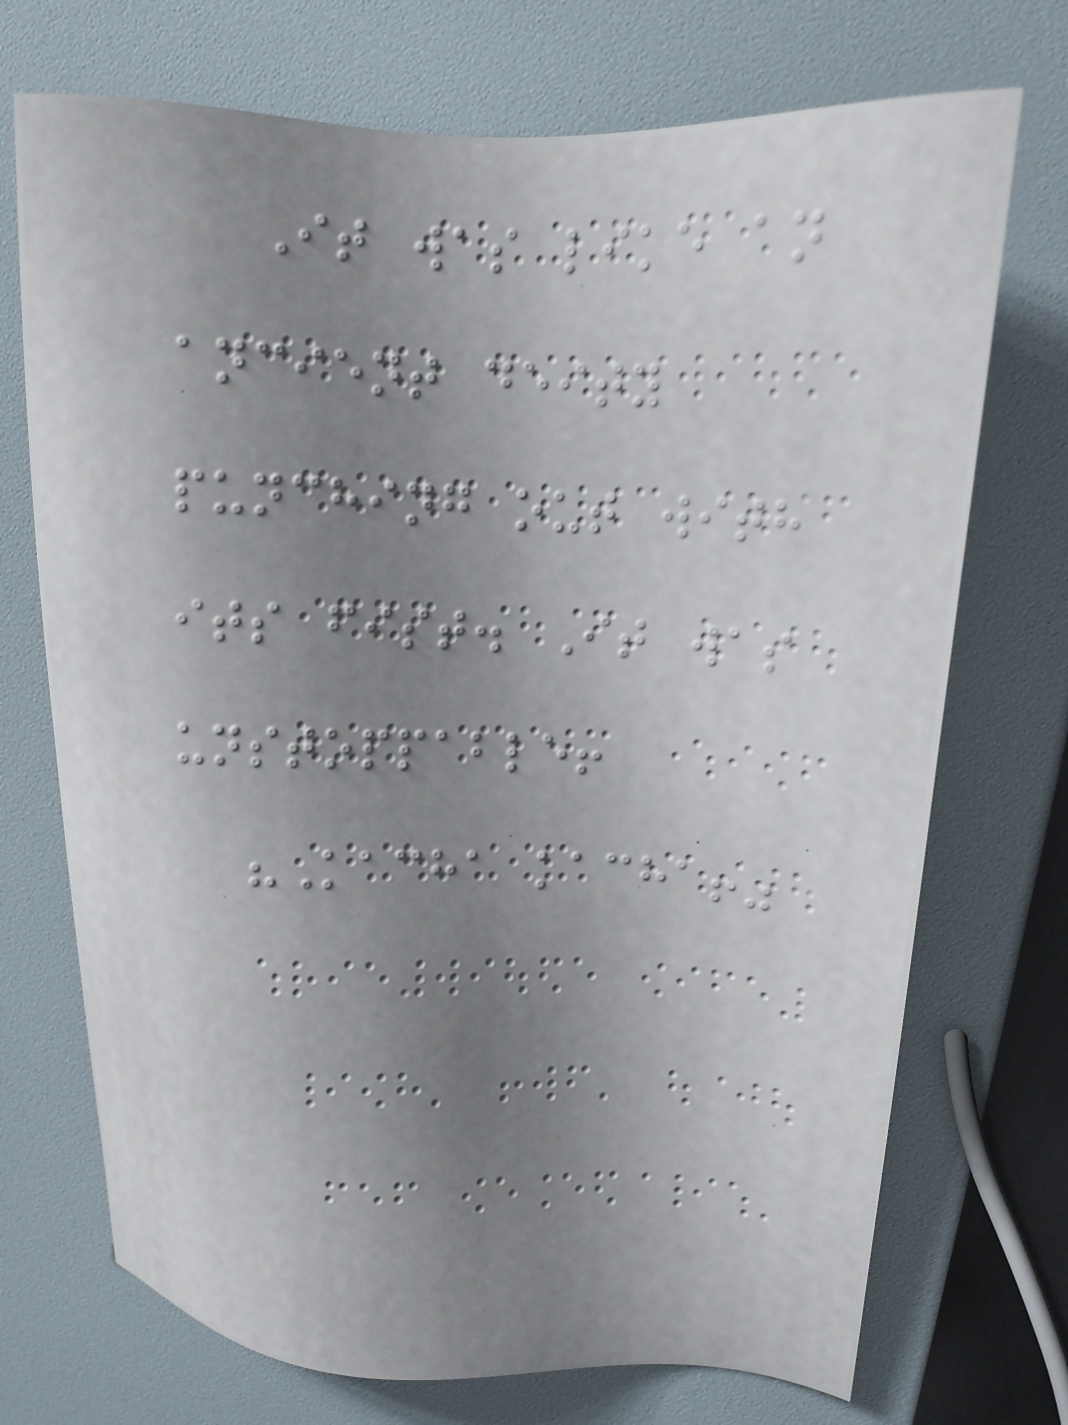It was like an
ancient deity
punching out with
its fist. It was
unstoppable!
"Kacha kacha!"
